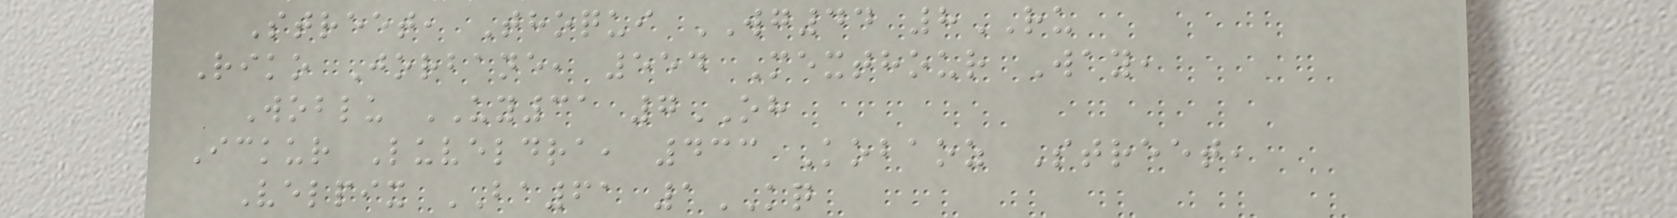Street, Thoqui WG44 8RU
Riko Jorbane, 554 Mexthour Way,
Woblu UY31 7OH
Ickur Luveldra, 433 Kobaoz Street,
Velpix BA61 1KQ
